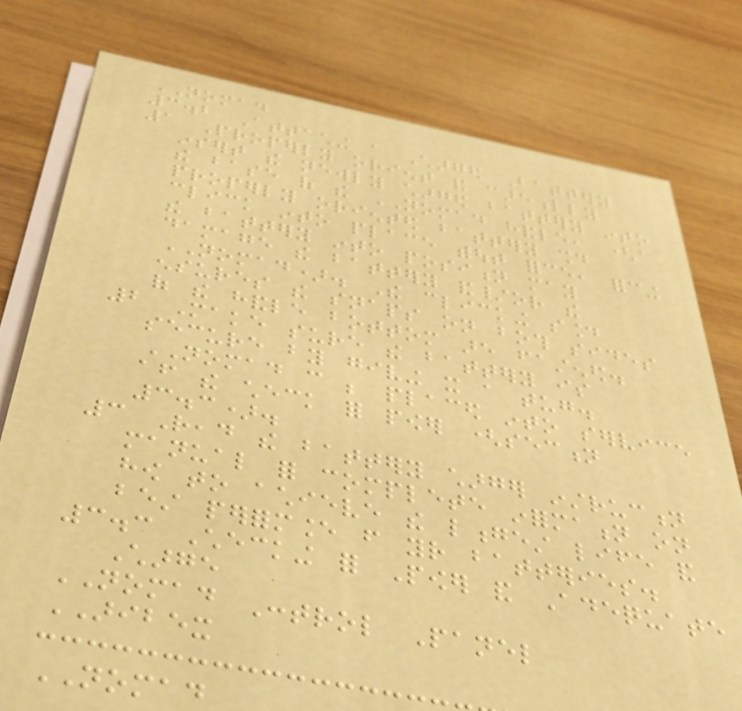NOMAD
3.2 Attaching a Charged Battery
1 Properly orient and carefully
insert the newly charged battery into
the base of the NOMAD handle, (a
properly oriented battery should
click into place without force, forcing
the battery into position may
damage the battery and/or the
NOMAD). The clicking sound
ensures the snaps on both sides
of the handle bottom are fastened.
2 Make sure the battery is
secure by giving it a tug.
NOMAD can be placed into service
after the check for power (section
3.3).
3 Read the battery charger instruction
manual for complete information on
how to achieve the longest life and
best performance from your batteries.
3.3 Checking for Power and Adequate
Charge
NOMAD Control Panel
ARIBEX
NOMAD
